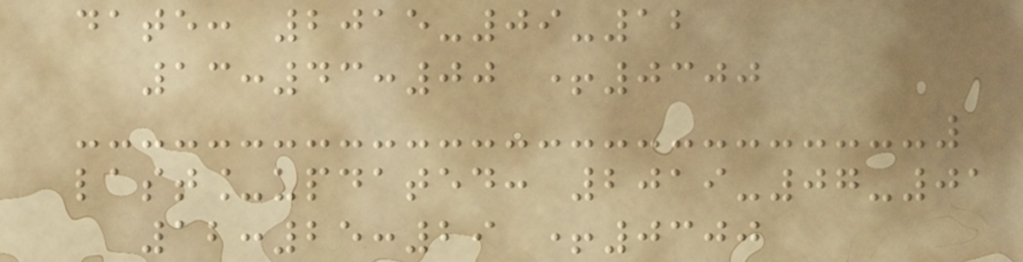date: 2015-09-12
13:43:00 +0300
last_updated: 2019-07-01
12:25:29 +0300
